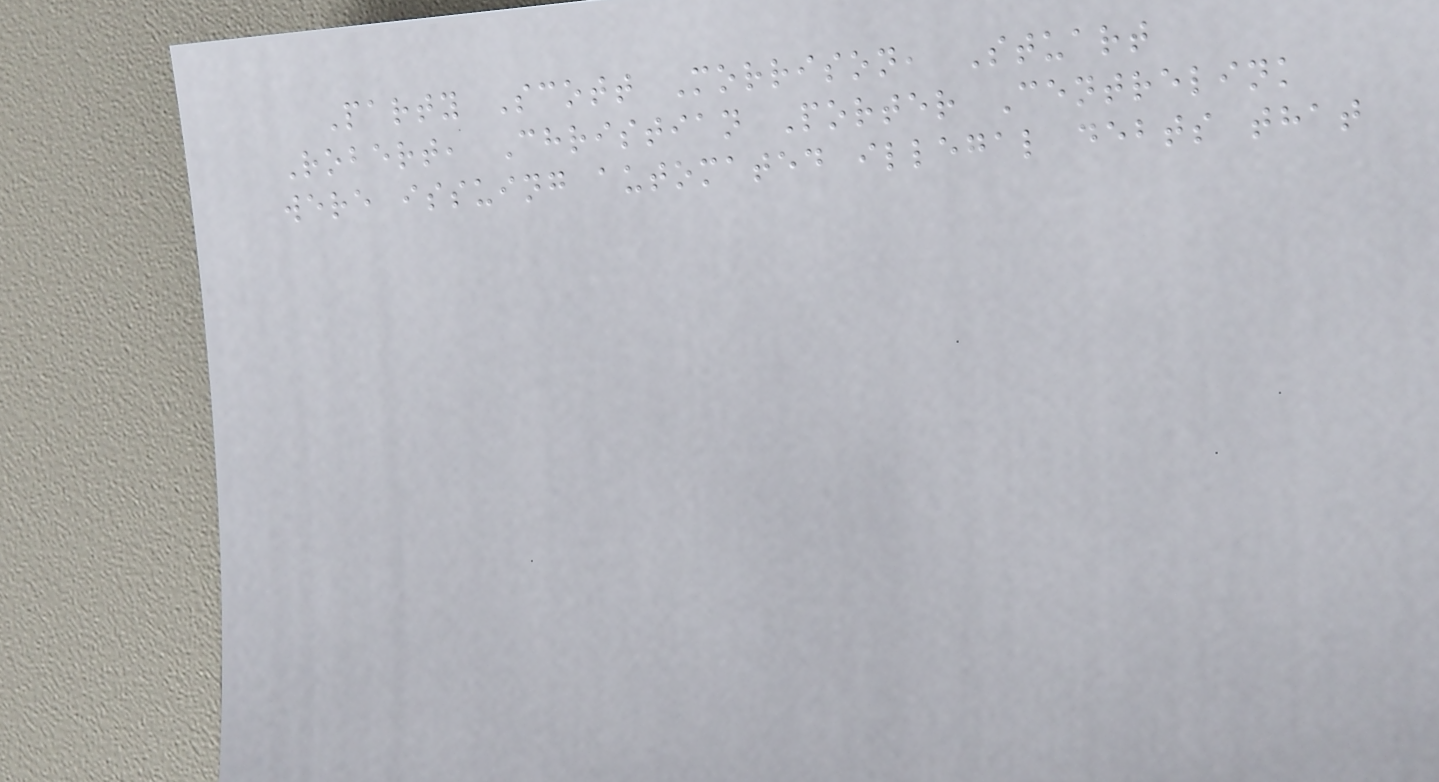Party Scott Morrison, Stuart
Robert, Christian Porter Centrelink
were issuing automated illegal debts that
